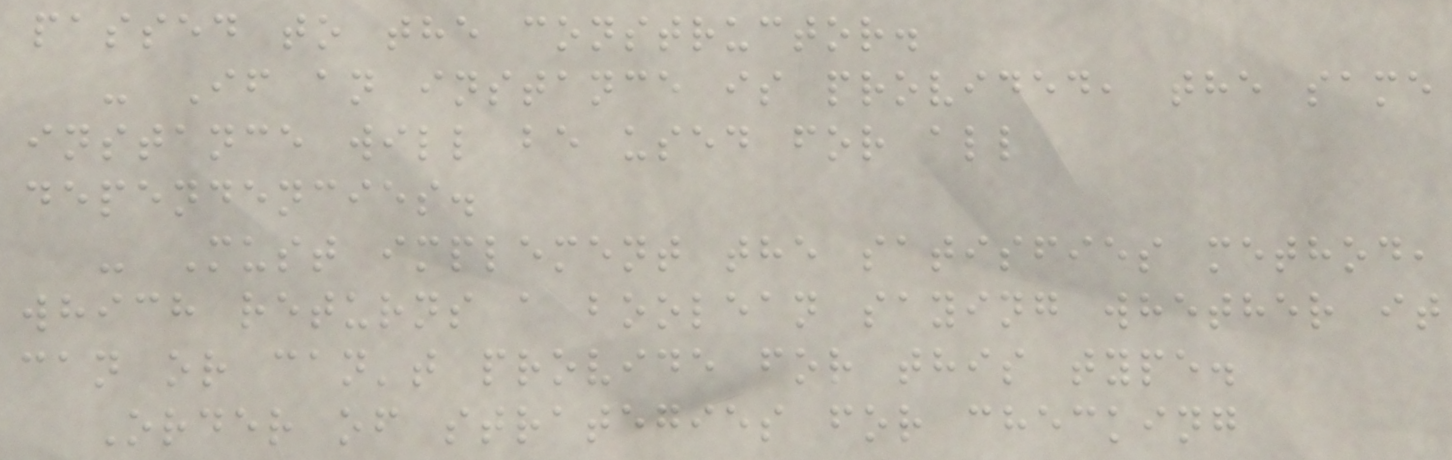passed to the constructor.
- If an instance is provided, the same
instance will be used for all
dependencies.
- Must implement the satisfies method,
which returns a boolean saying whether it
can or can't provide for this type.
Order of strategies for checking
